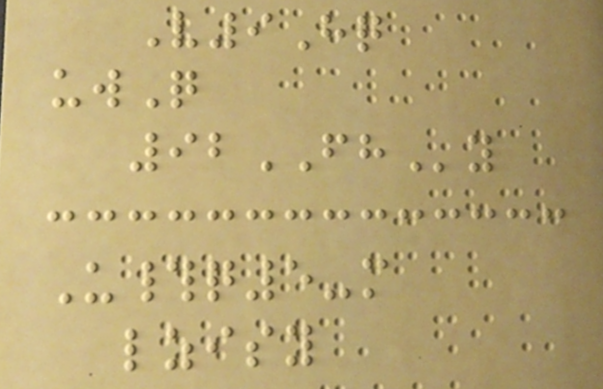V9Hq
uwQ
92FHy
U#q5-m
lzisy
